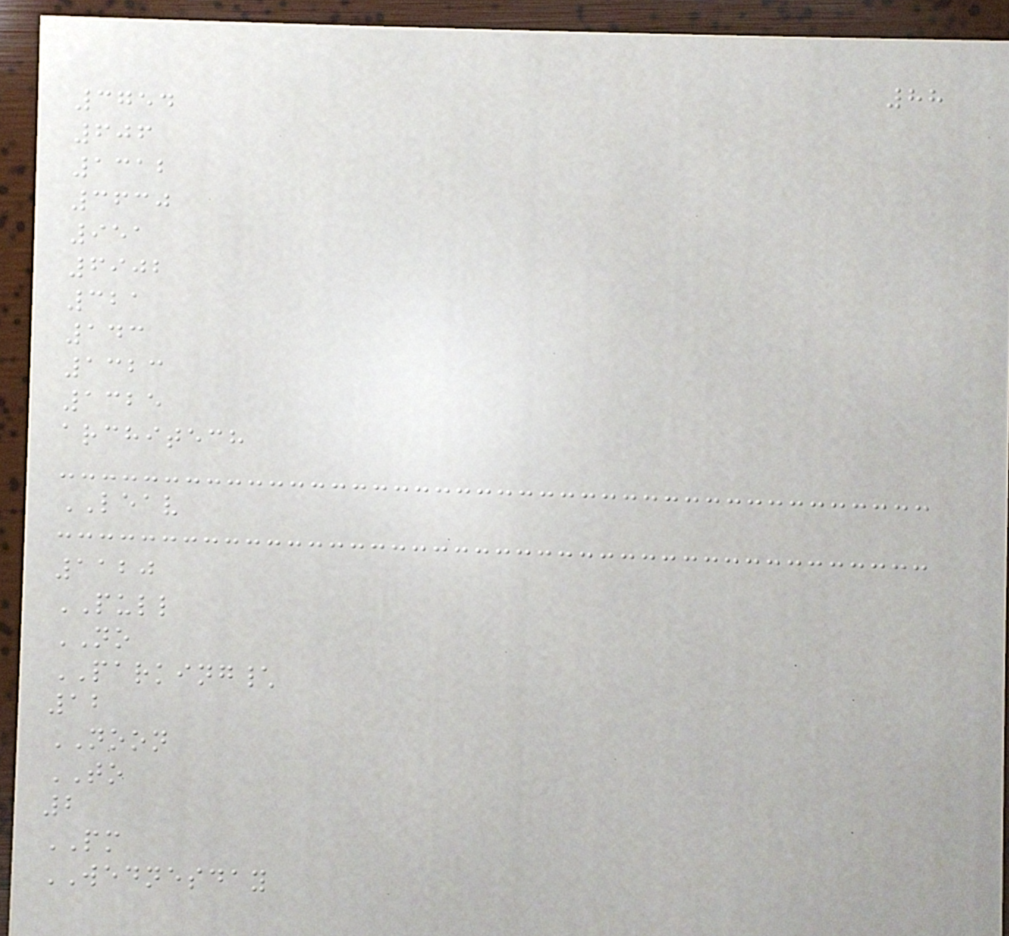88
3754
606
1312
3630
951
6902
321
143
1323
1325
architech
LEAV
1120
PULL
NO
PARKING\
12
NOON
TO
2
PM
WEDNESDAY
